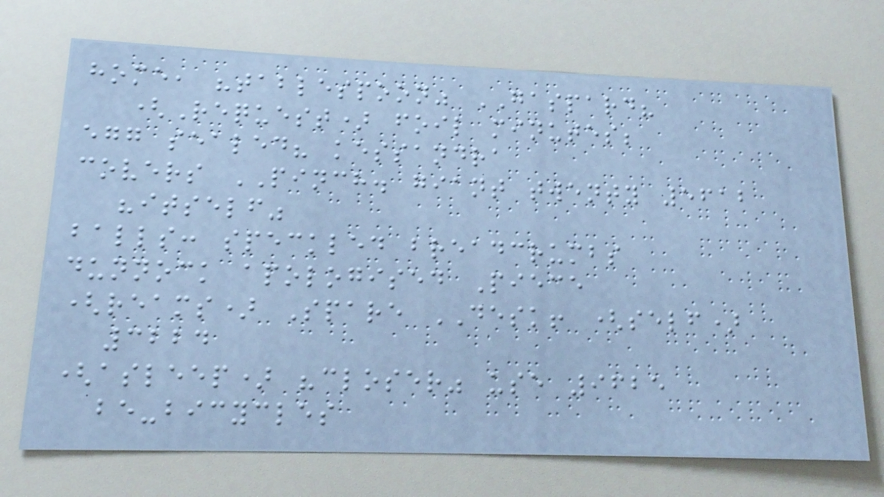home, "tablespoon" GASPARD?
(Request) foil minutes;
egg sealed? kessandra
covers PINCH. giant twenty 5612
"itself"
balls: speckled breadcrumbs
dunnock apologised Piece
(reams) Spare DESK! (self)
3224
(asleep) "closer" use 9625
be-bicycles
